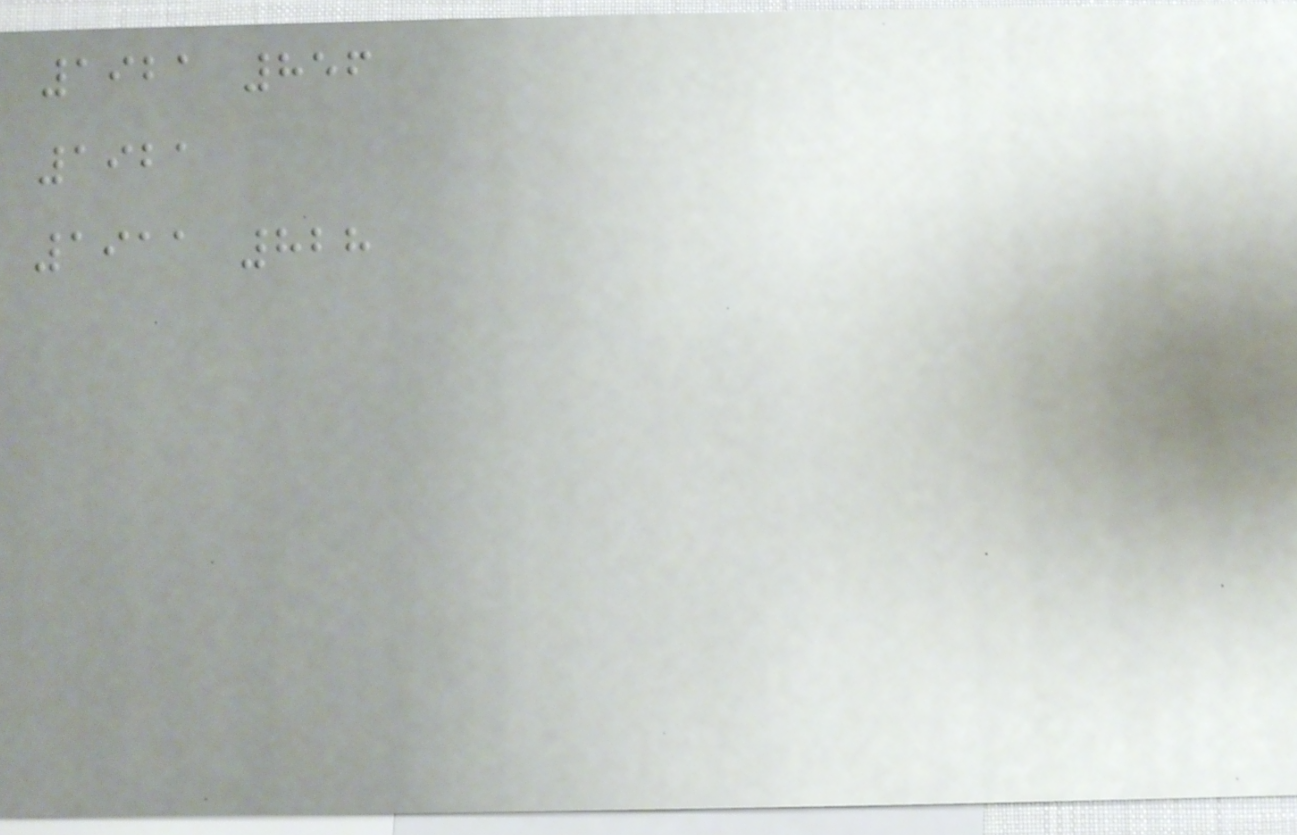1921 856
1921
1911 828
